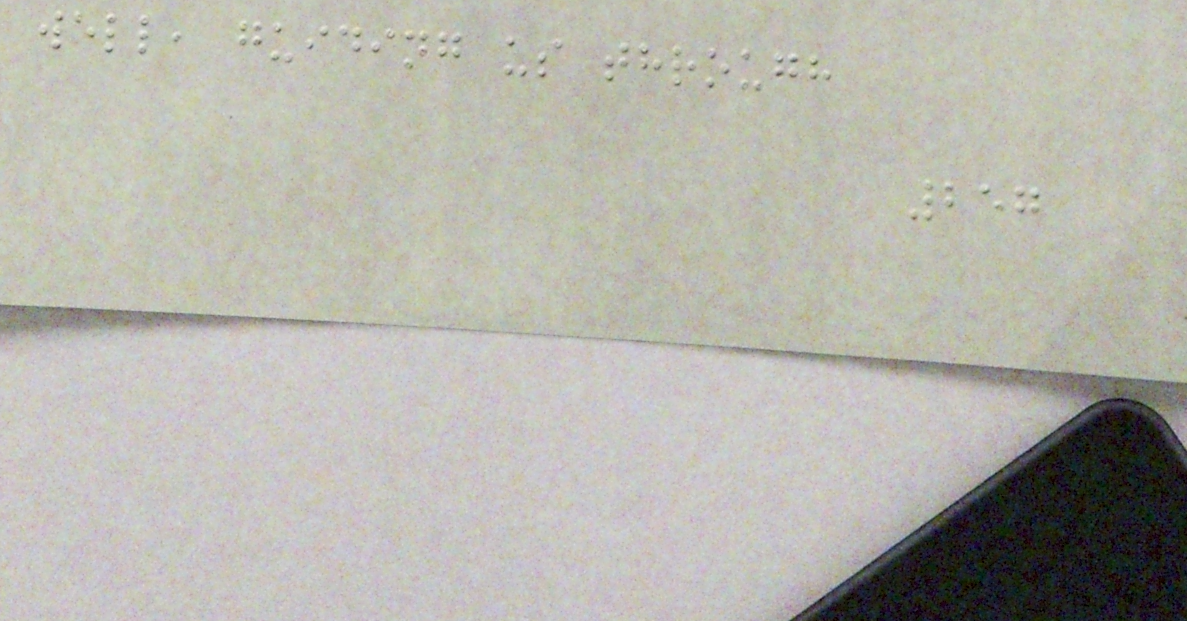well, guiding us through
257
